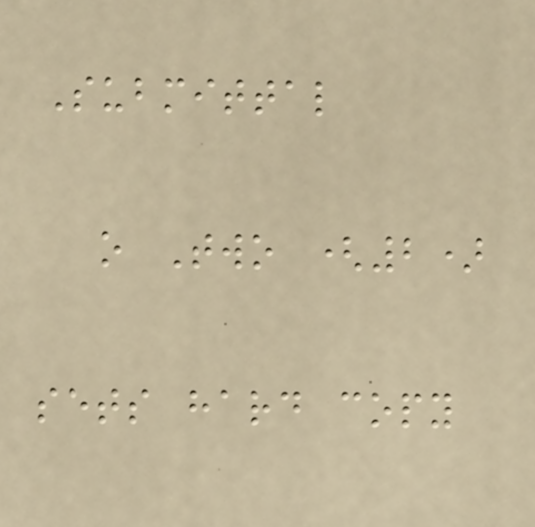Submittal
o Two (2)
sets hard copy
